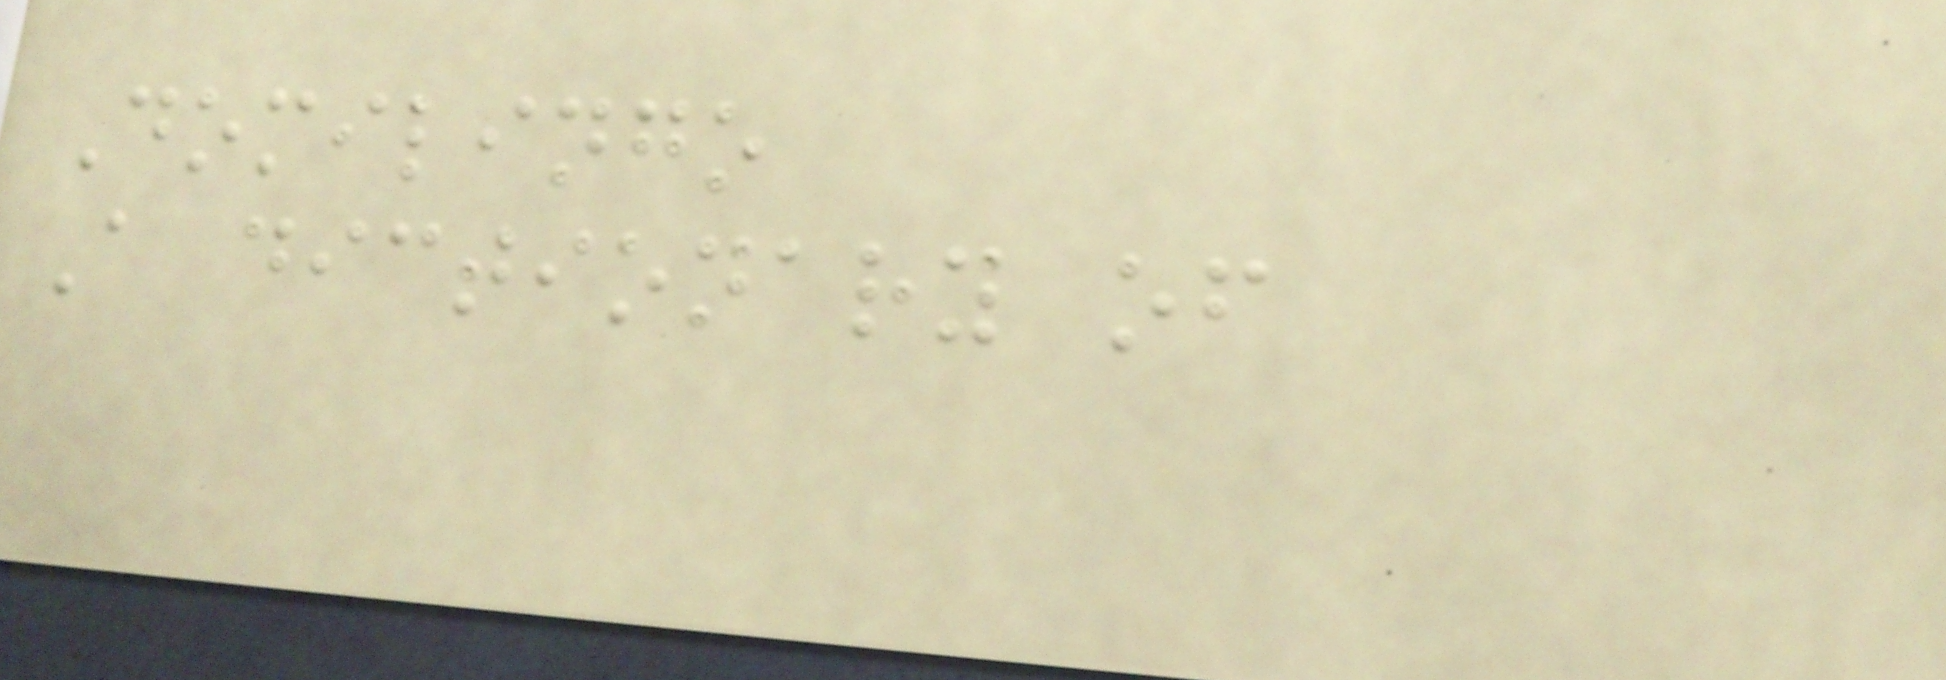Domilingo
A dictionary of
